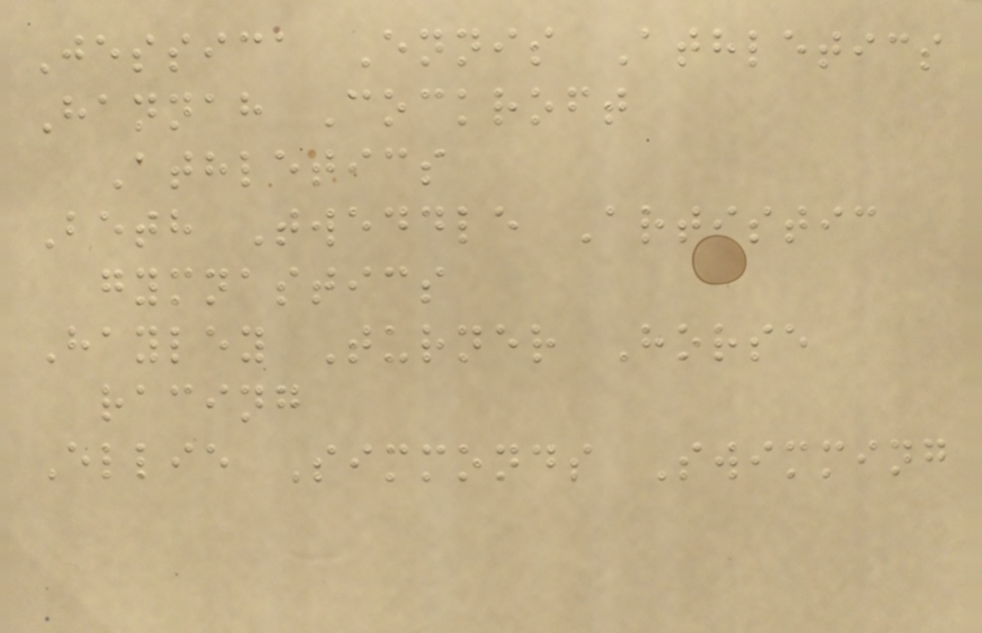Jessica Ennis Athletics
Hannah Cockroft
Athletics
Beth Tweddle Artistic
gymnastics
Hayley Turner Horse
racing
Ellie Simmonds Swimming
